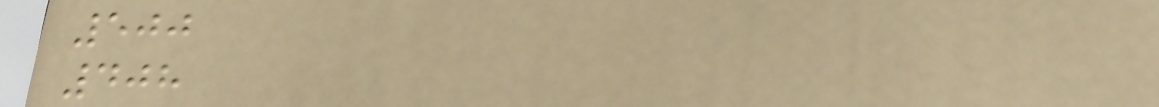500
408
